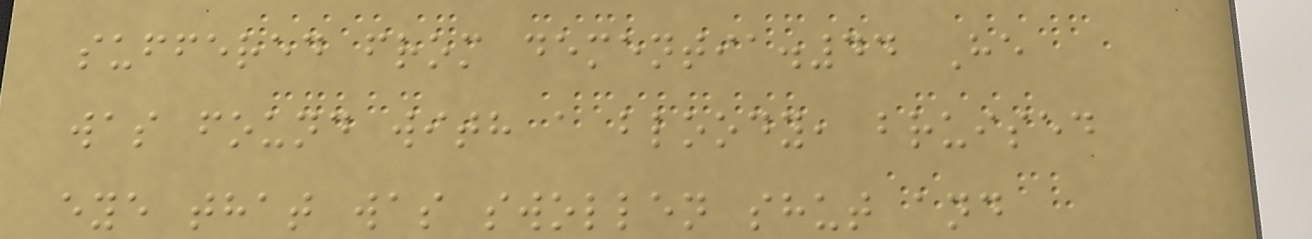suffered from dementia.44 He
was found with a bloody, bruised
eye that was swollen shut and
